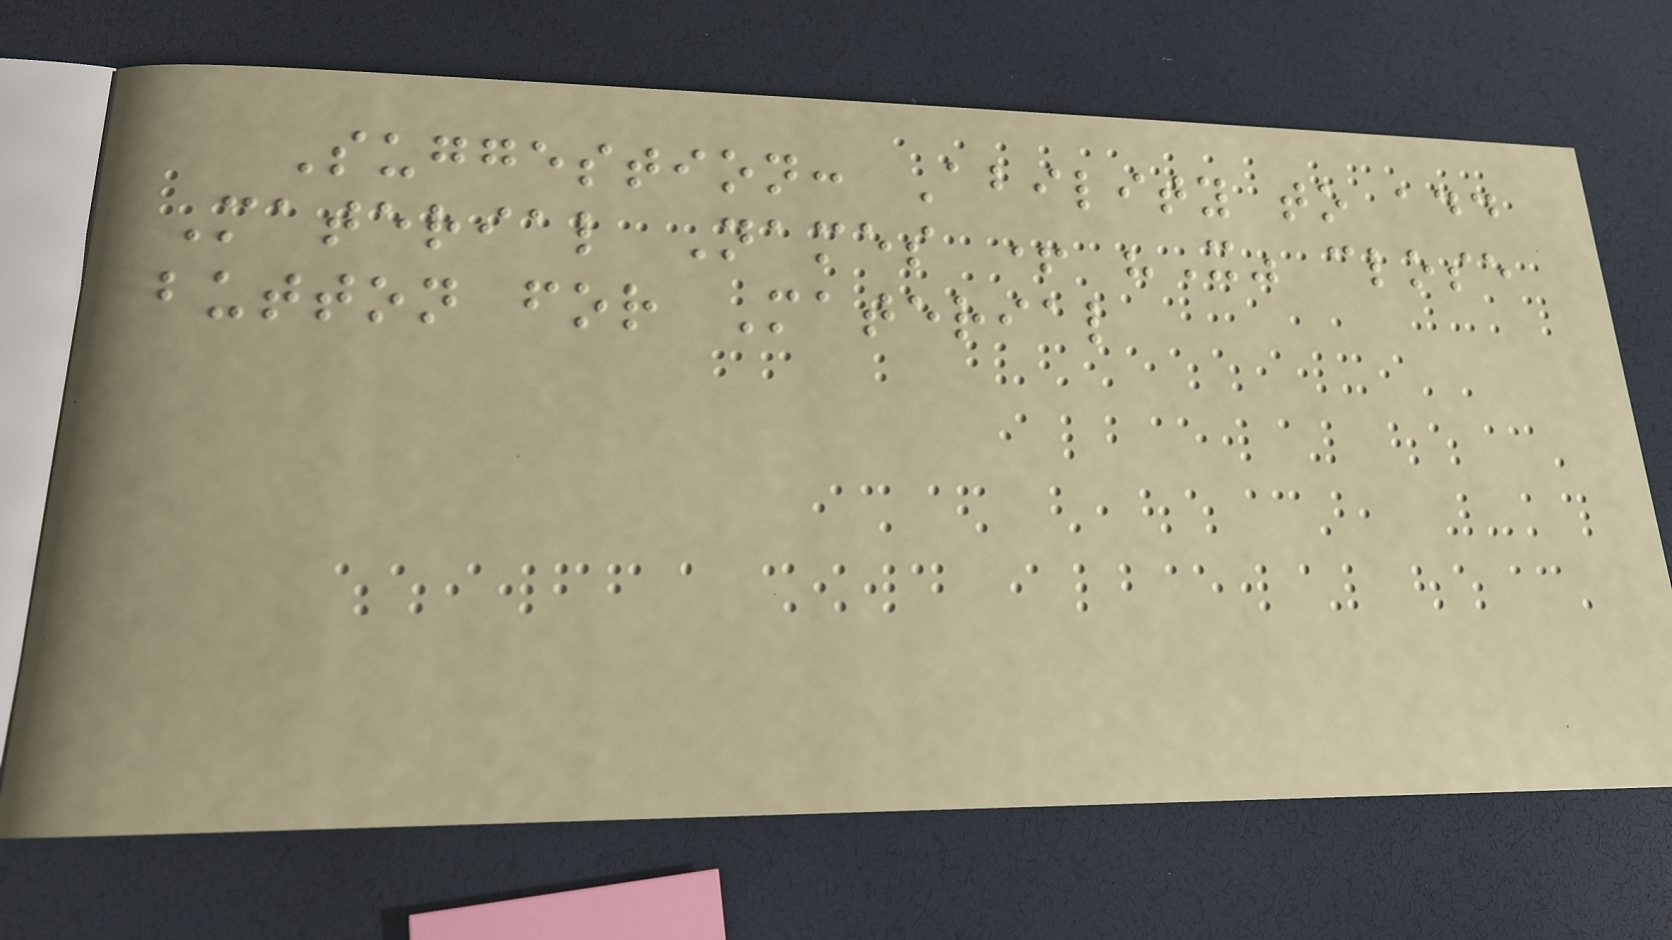Suggestion: Ability to add
Material Names + "X" close
button for Material
